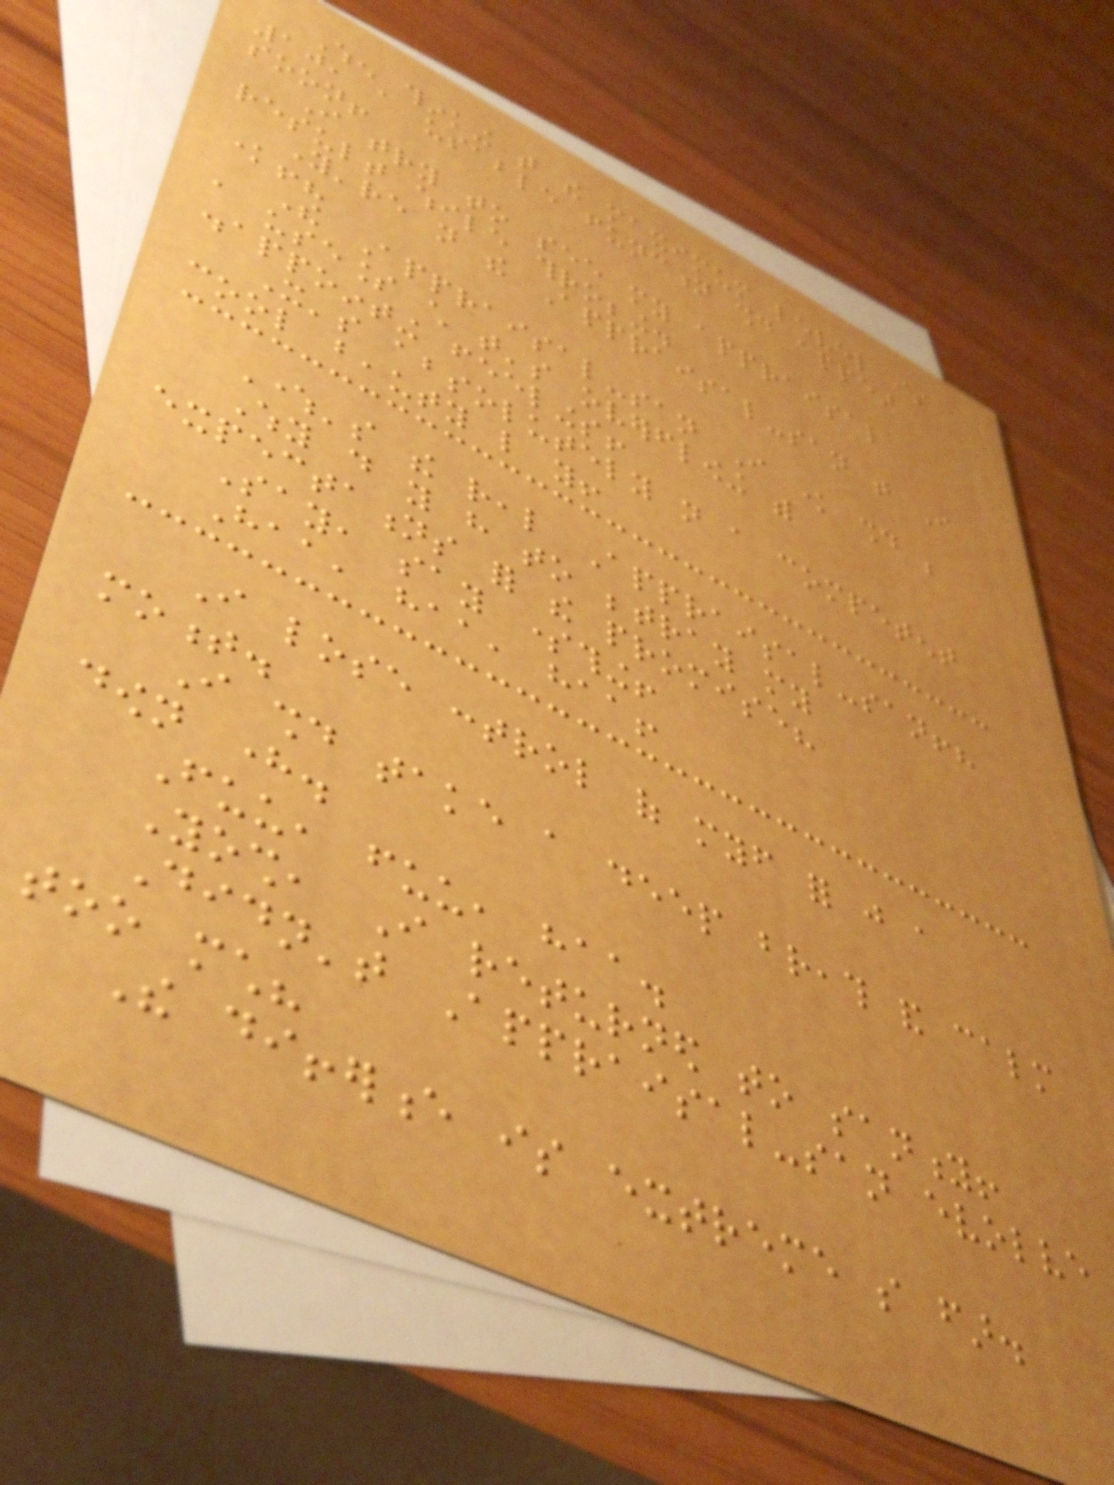When thinking that the maximum level is
10, a usable function should appear
soon!
I try to see my appraisal
result while throbbing.
You're not the Appraisal-san that I
know!?
The Appraisal-san I know should be
a useless child that's overflowing with
disappointing feelings!
It's absolutely not a competent
cool beauty like you!
Where's the real Appraisal-san!?
Why do you have to betray my
expectations for the promise?
Say, say something!
Haa, haa, haa!
I lose control of myself for just a
moment.
I should take a deep breath and calm
down here.
Fuu, fuu, haa.
Yosh, I returned to sanity!
Didn't Appraisal-san evolve
too much?
The difference is extreme so far.
